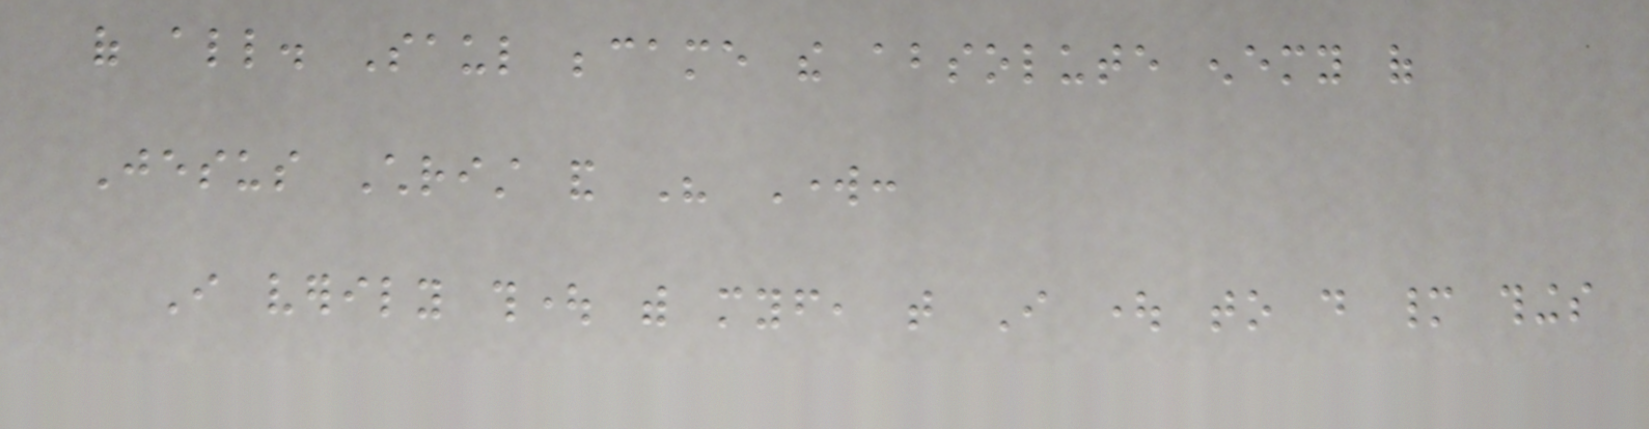of all. Saul became the absolute enemy of
Jesus Christ and His Work:
I verily thought with myself, that I ought to do many things
